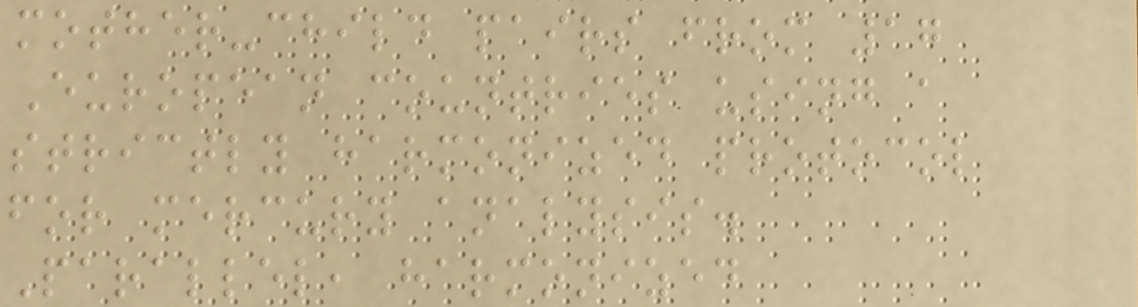mother-child pairs from 17
European countries using a
strictly harmonized protocol
for mercury analysis.
Parallel, harmonized
